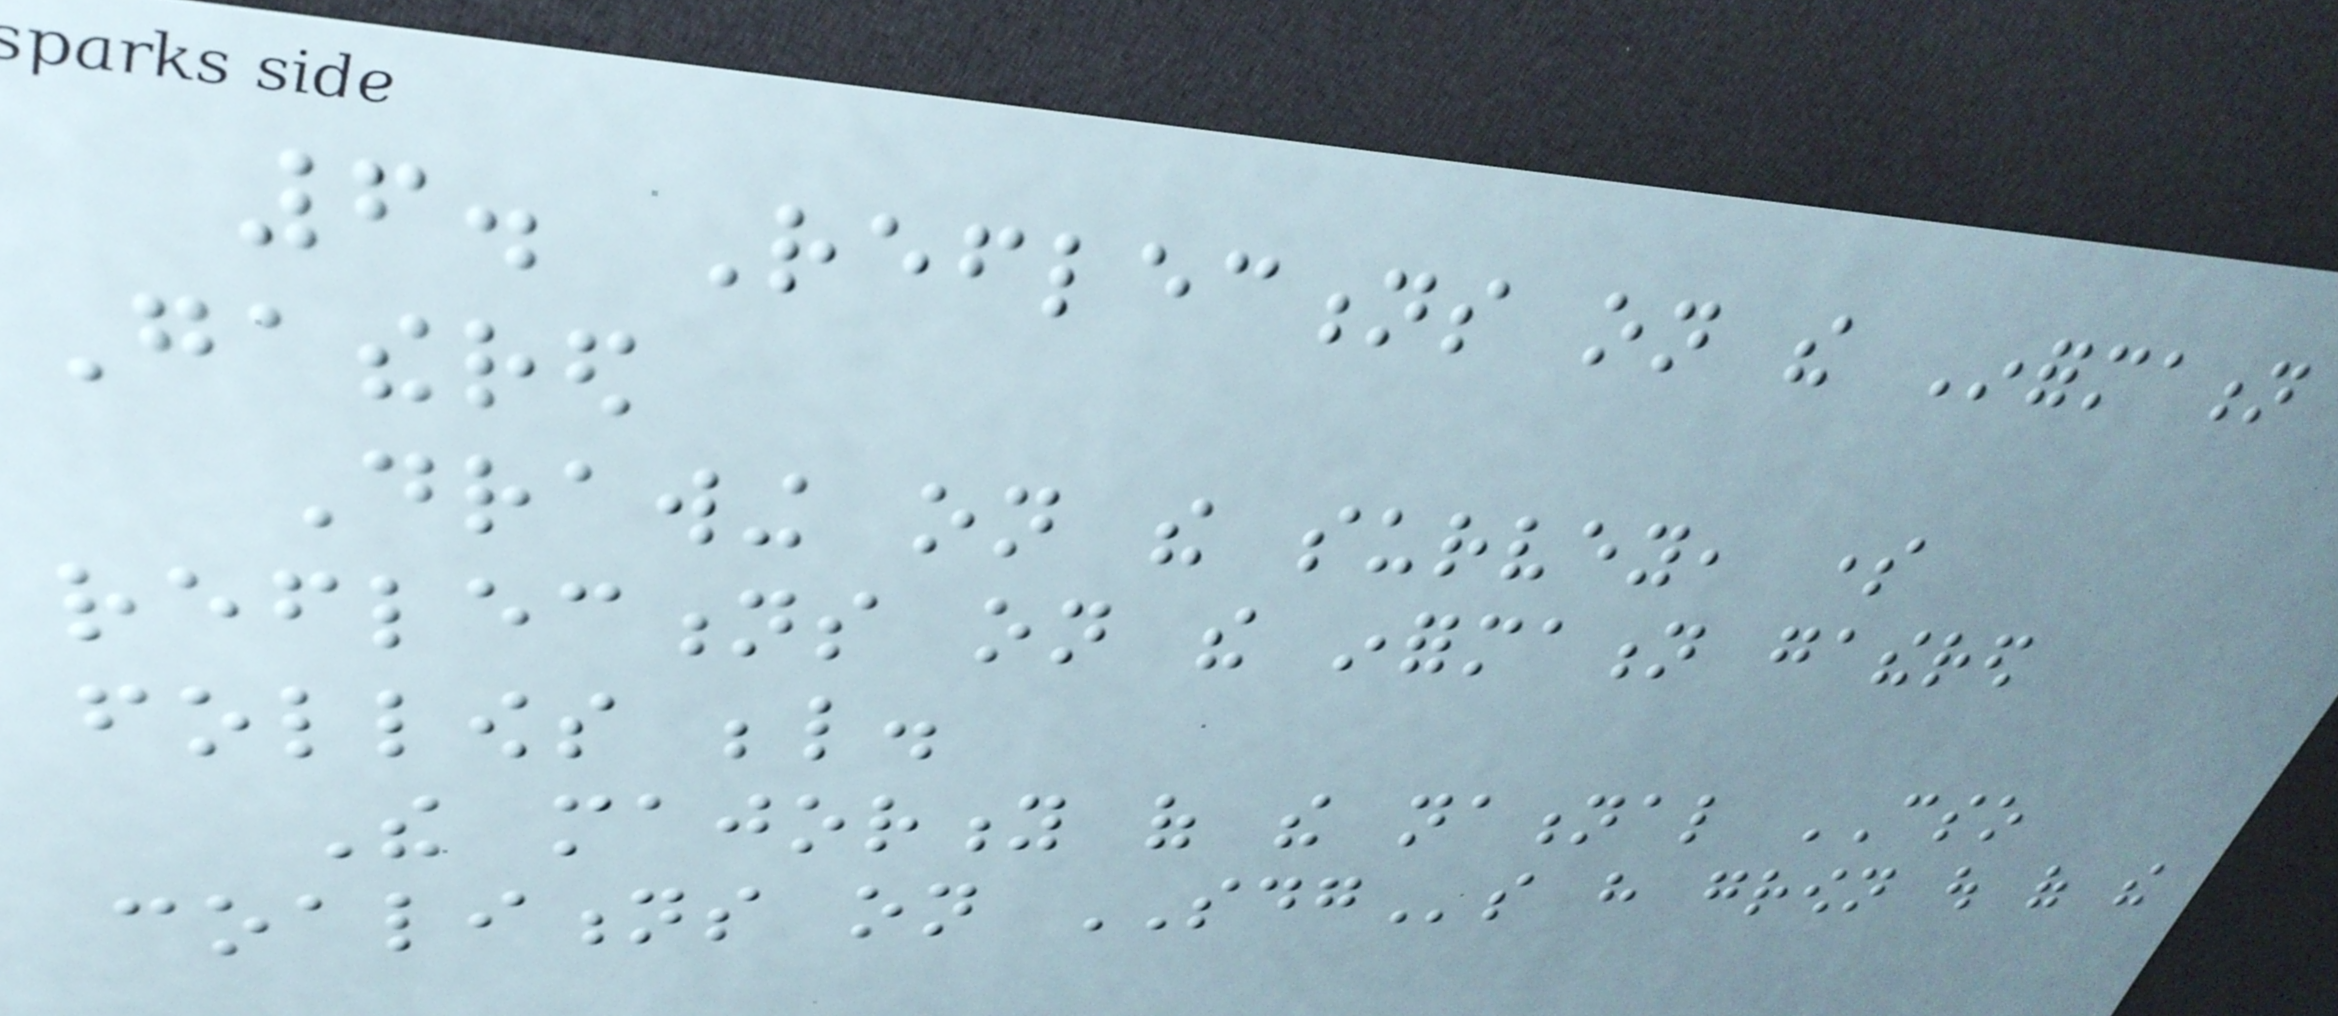6. Reflections on the Information
Gathered
Drawing on the survey, some
reflections on the information gathered
follows below.
The majority of the national CSO
coalitions on SDGs have grown out of the
